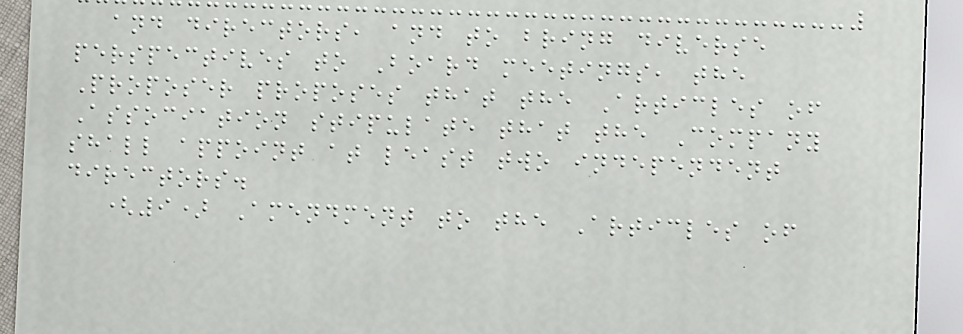and directors, and to bring diverse
perspectives to Board meetings, the
Proposer proposes that the Articles of
Association stipulate that the Company
shall appoint at least two independent
directors.
(9) Amendment to the Articles of
